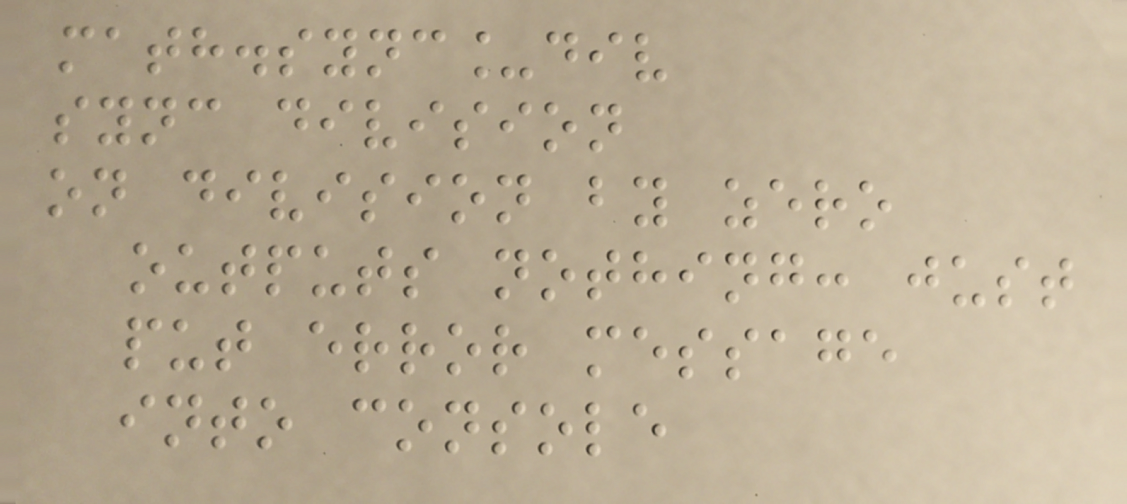math.sync_div
sync division
on division by zero
outputs nothing: just
put error message
into console
